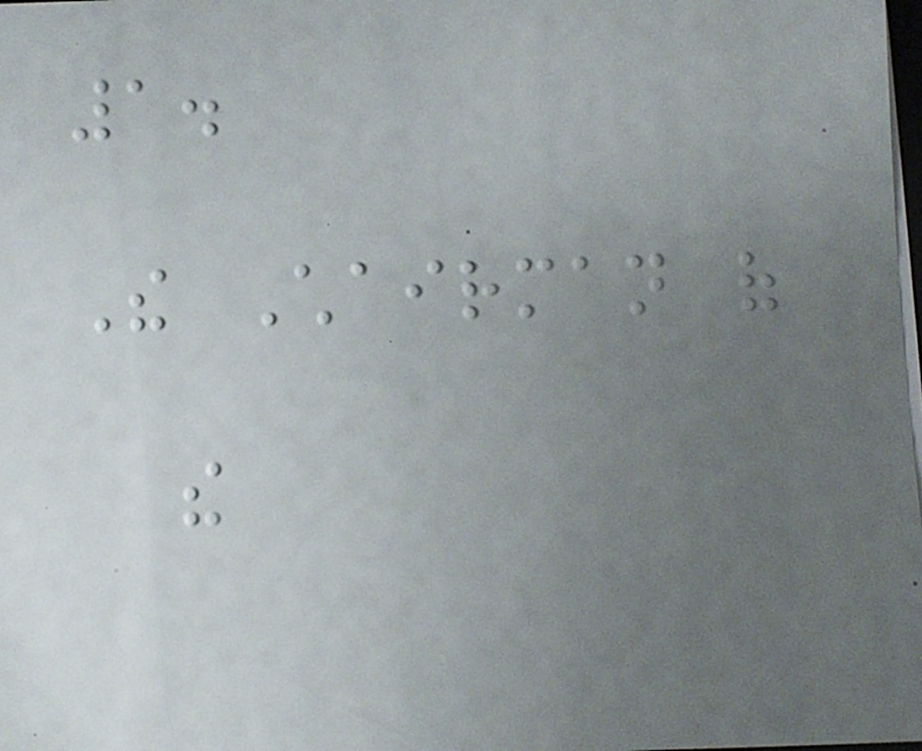1.
The Chairman of
the
